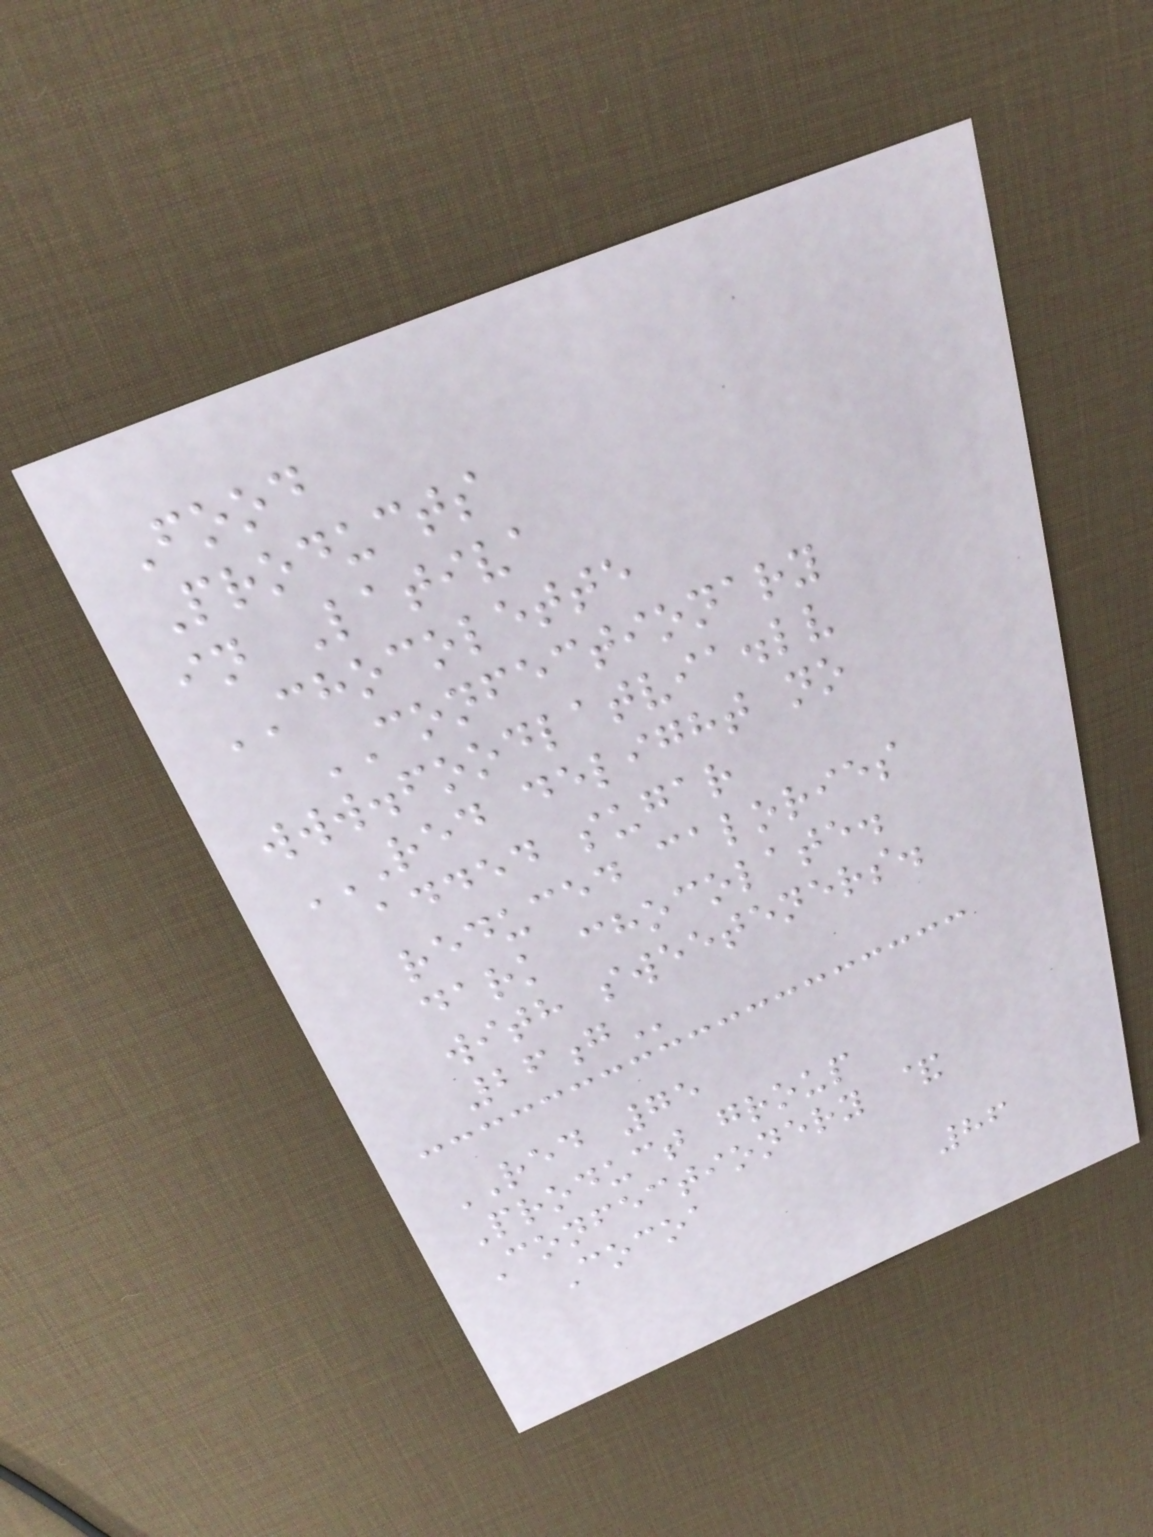Food
Products
in Lativa
CHOCOLETTE
CONFECTIONARY
www.foodlatvia.lv
RED DELIGHT NO
ADDED SUGAR
REDUCED CALORIES
DARK CHOCOLATE.
WITH SWEETENERS.
26G
RED 75
Product group
Confectionery &
Cocoa
86
